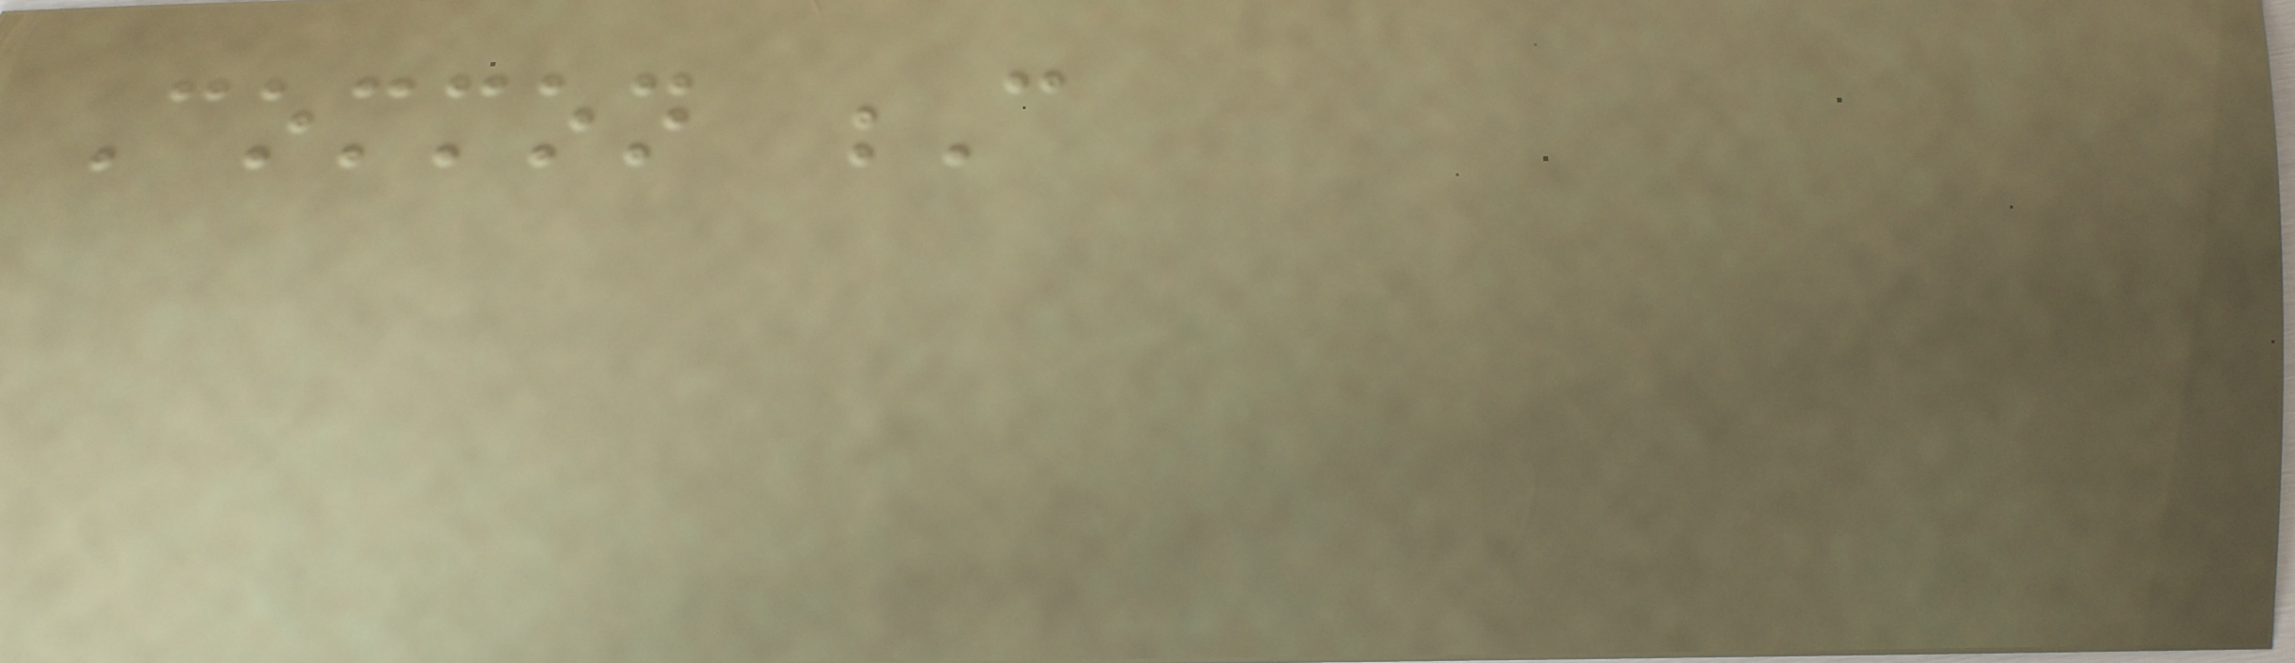Common C
